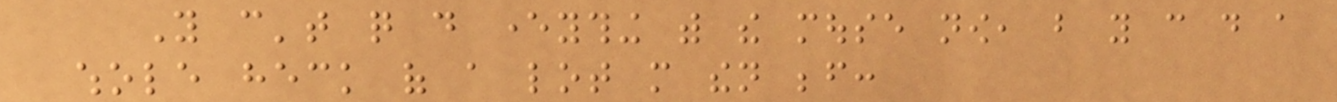You can't quite do everything with the mouse now, but you can do a
whole heck of a lot more then before:
